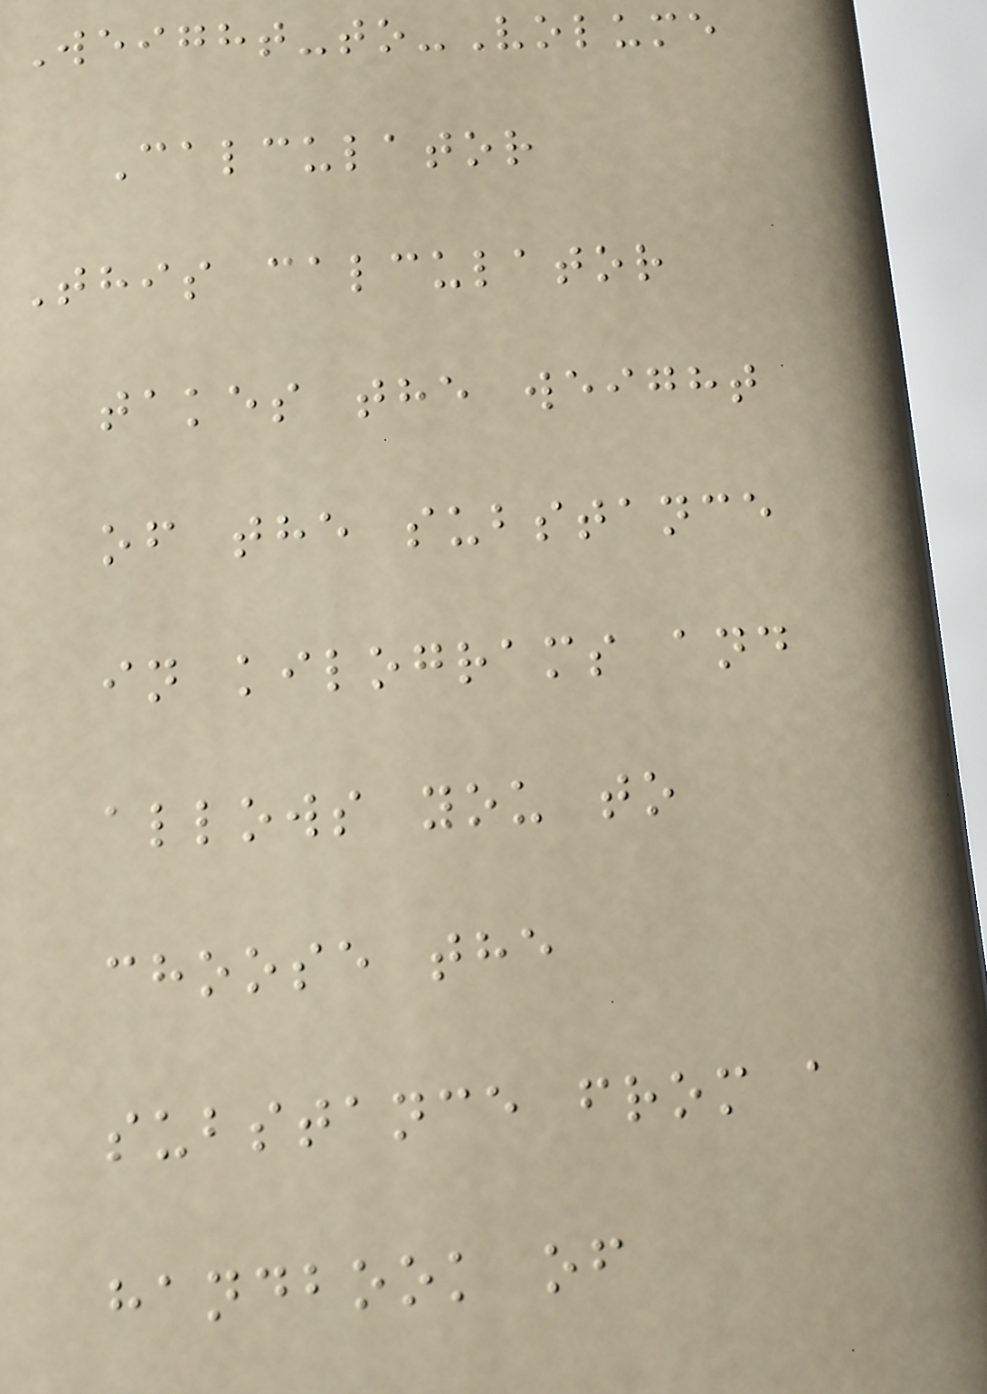Weight-to-Volume
Calculator
This calculator
takes the weight
of the substance
in kilograms and
allows you to
choose the
substance from a
handbook of
